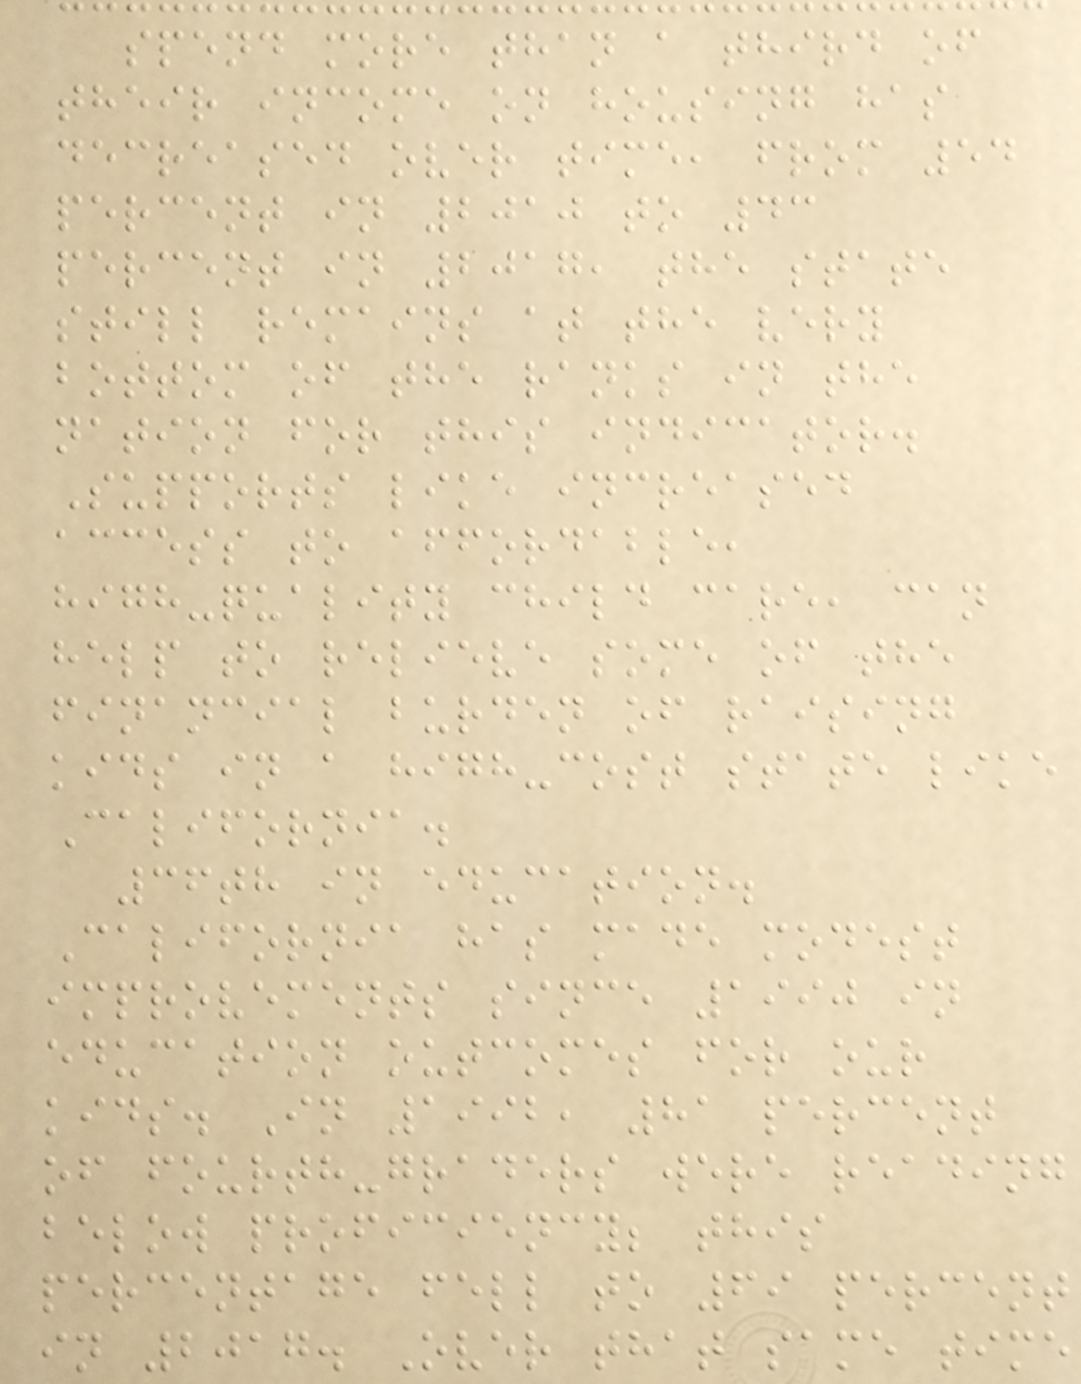spend more than a third of
their income on housing has
decreased over time, from 54
percent in 2010 to 43
percent in 2017, the state
still remains at the very
bottom of the ranks in the
nation for this indicator.
Supports like increased
access to affordable,
high-quality child care, can
help to relieve some of the
financial burden of raising
kids in a high-cost state like
California.
36th in education.
California has made modest
improvements since 1990 in
education outcomes for our
kids. In 1992, 81 percent
of fourth-graders were reading
below proficiency; this
percentage fell to 69 percent
in 2017. Over that same time
